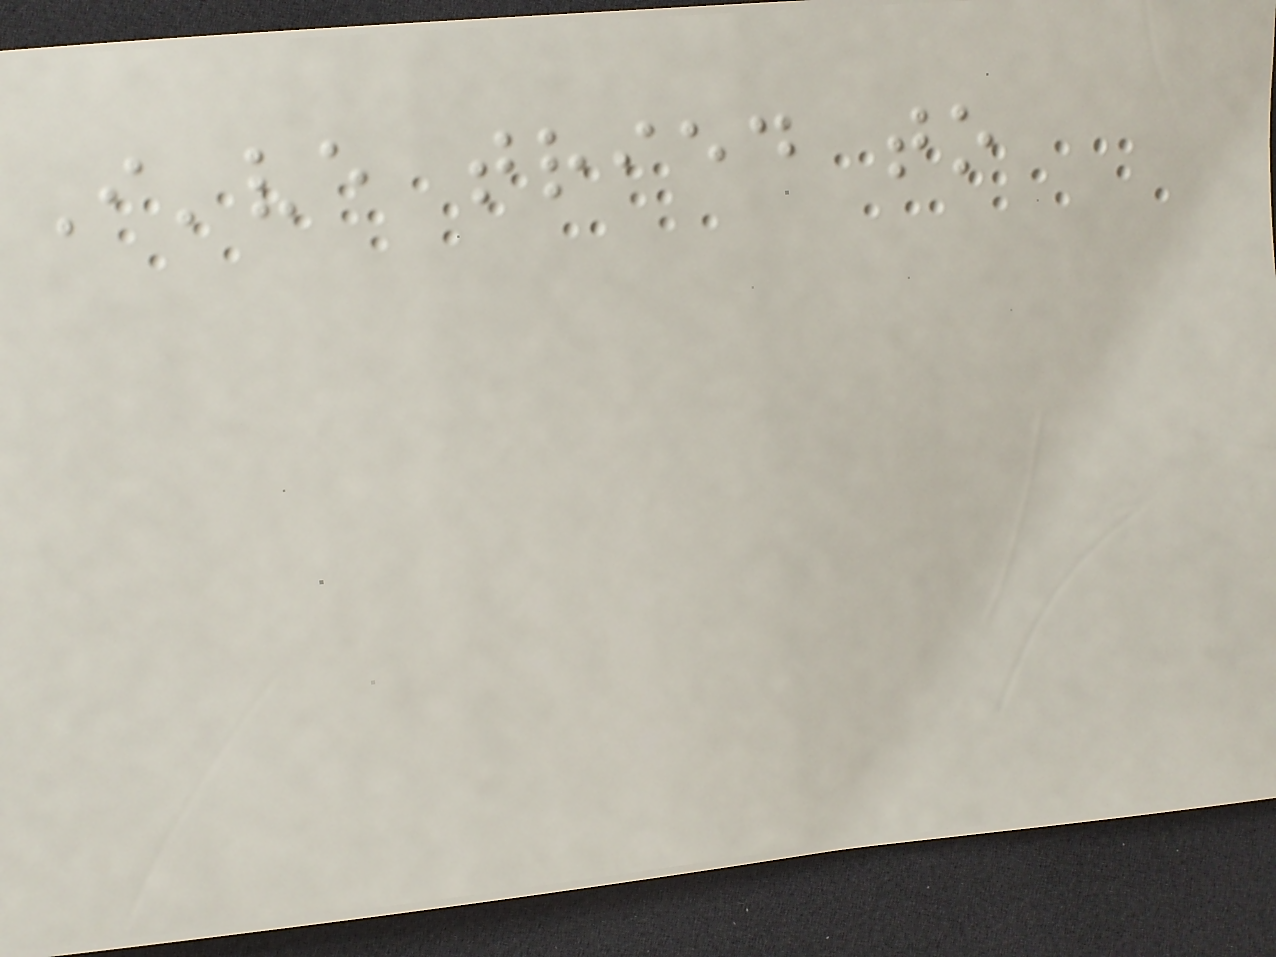I've tried to
